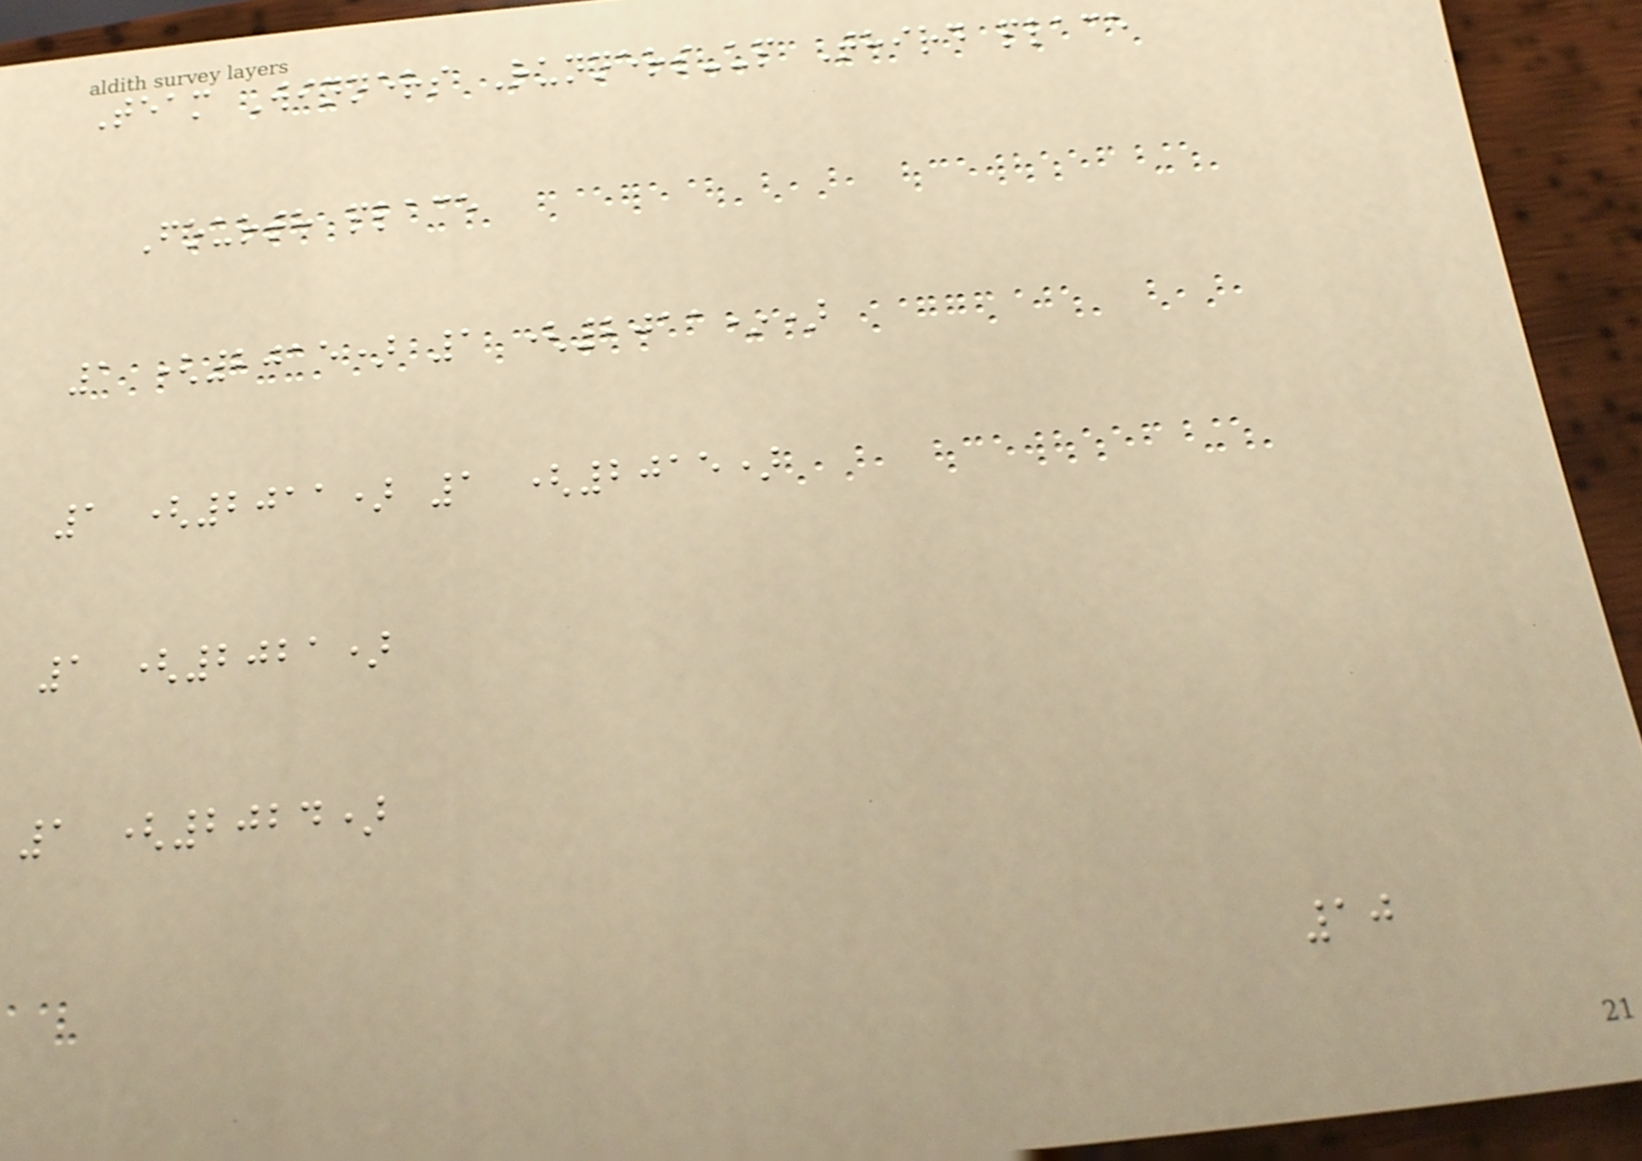Team Winners Runners-up Third place
Fourth place
1 (2015) 1 (2011*)
1 (2011) 1 (2015)
1 (2021)
1 (2024)
10
